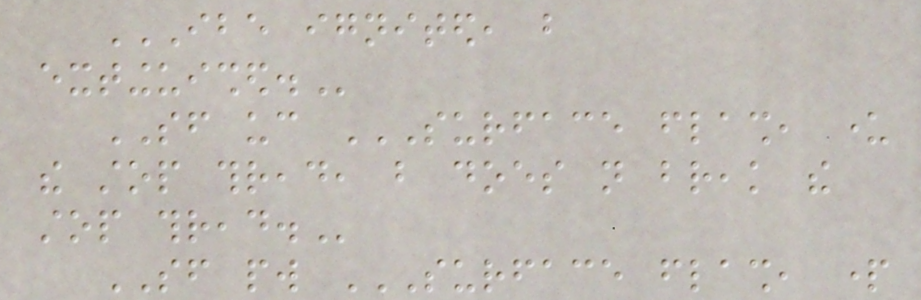IBE IGNITED, BUT
EXTINGUISHED.
SF uc SURFACE FLASH, UNDER
THE STOP THREAD, BUT DOES NOT BREAK THE
STOP THREAD.
SF pw SURFACE FLASH, PART
